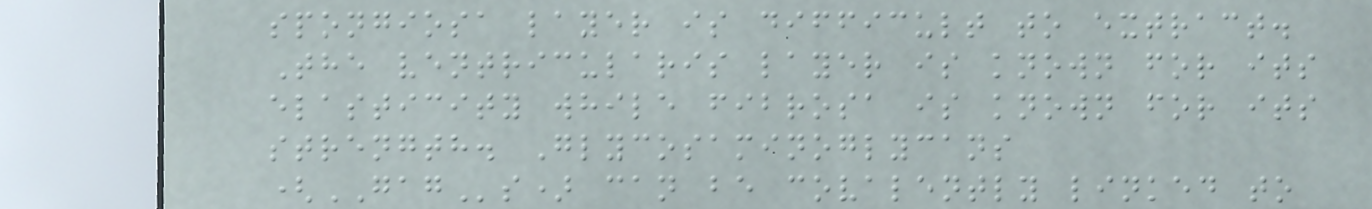spongiosa layer is difficult to extract.
The ventricularis layer is known for its
elasticity while fibrosa is known for its
strength. Glycosaminoglycans
(GAGs) can be covalently linked to
